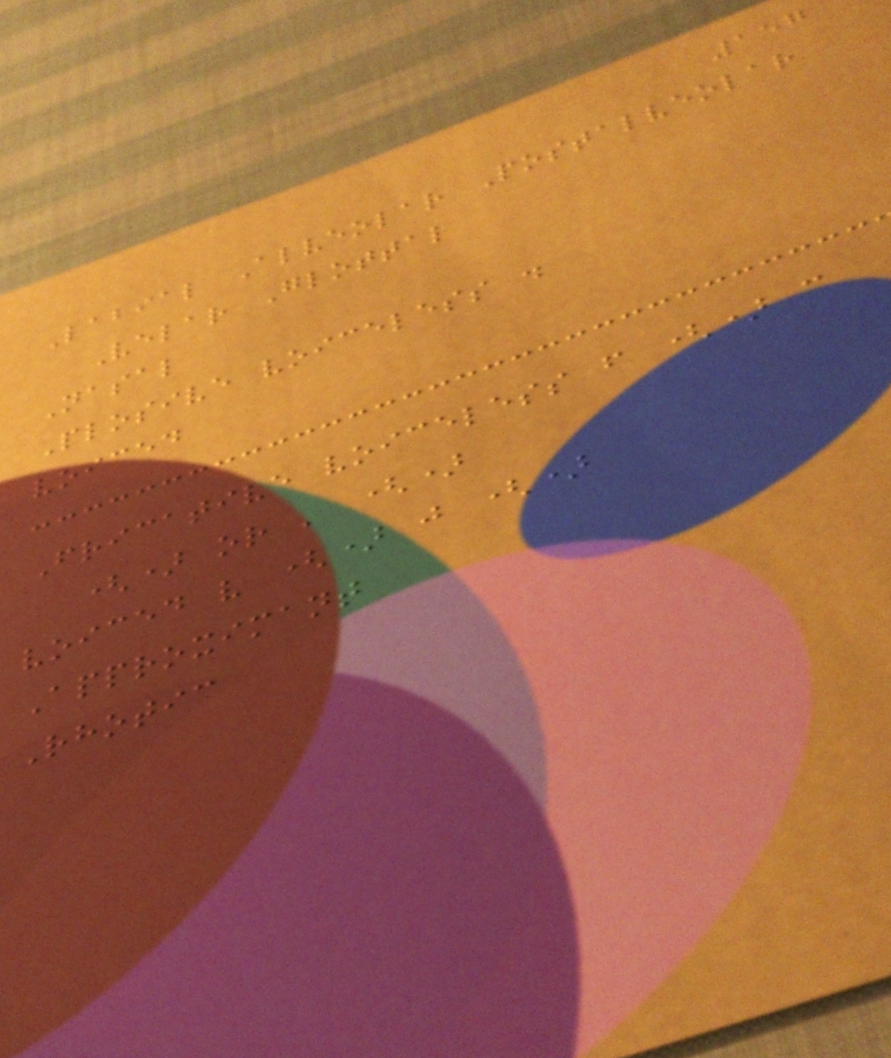157
Labial Alveolar Postalveolar
Velar Glottal
Nasal
Plosive voiceless .
voiced
Fricative voiceless f () c
() or ' ()
voiced v () j ()
Approximant
Rhotic
